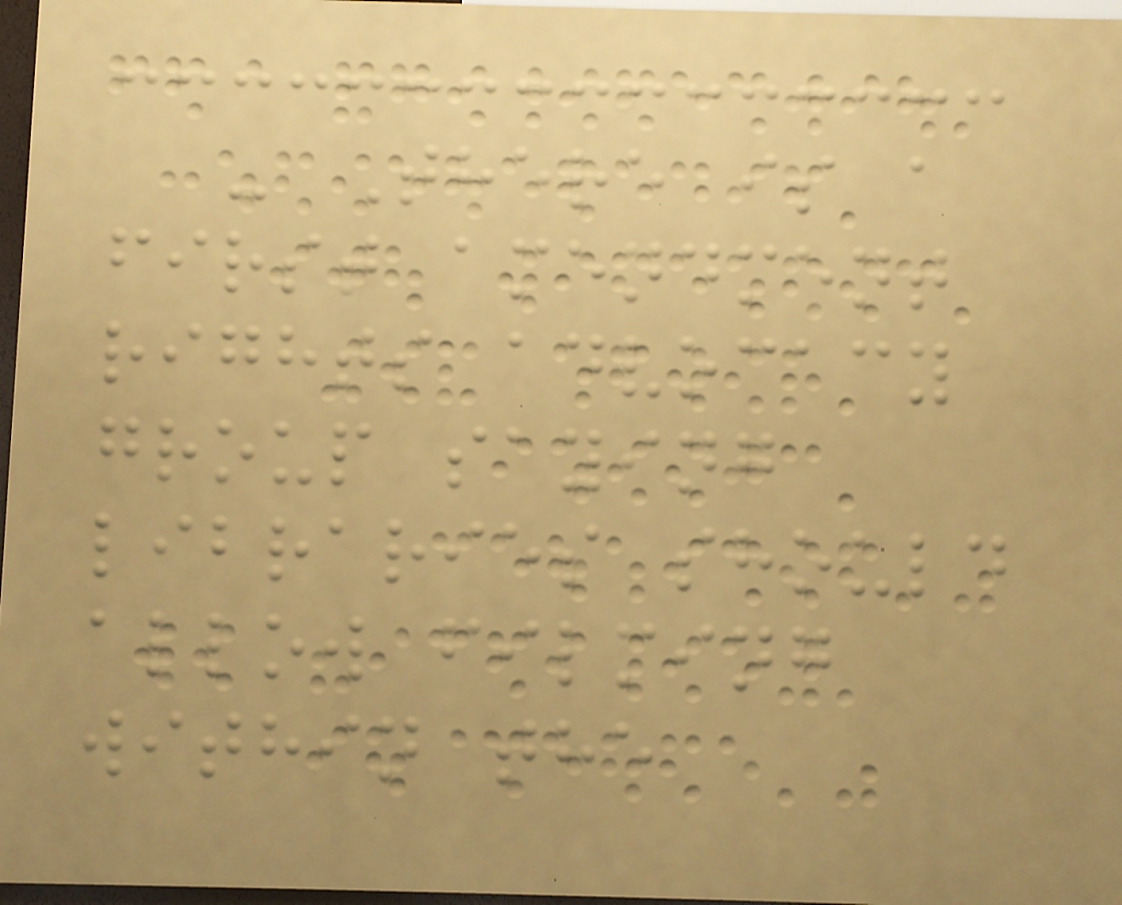- There is a
first amendment
rights advocacy
group saying
libraries should
allow filming
within the
